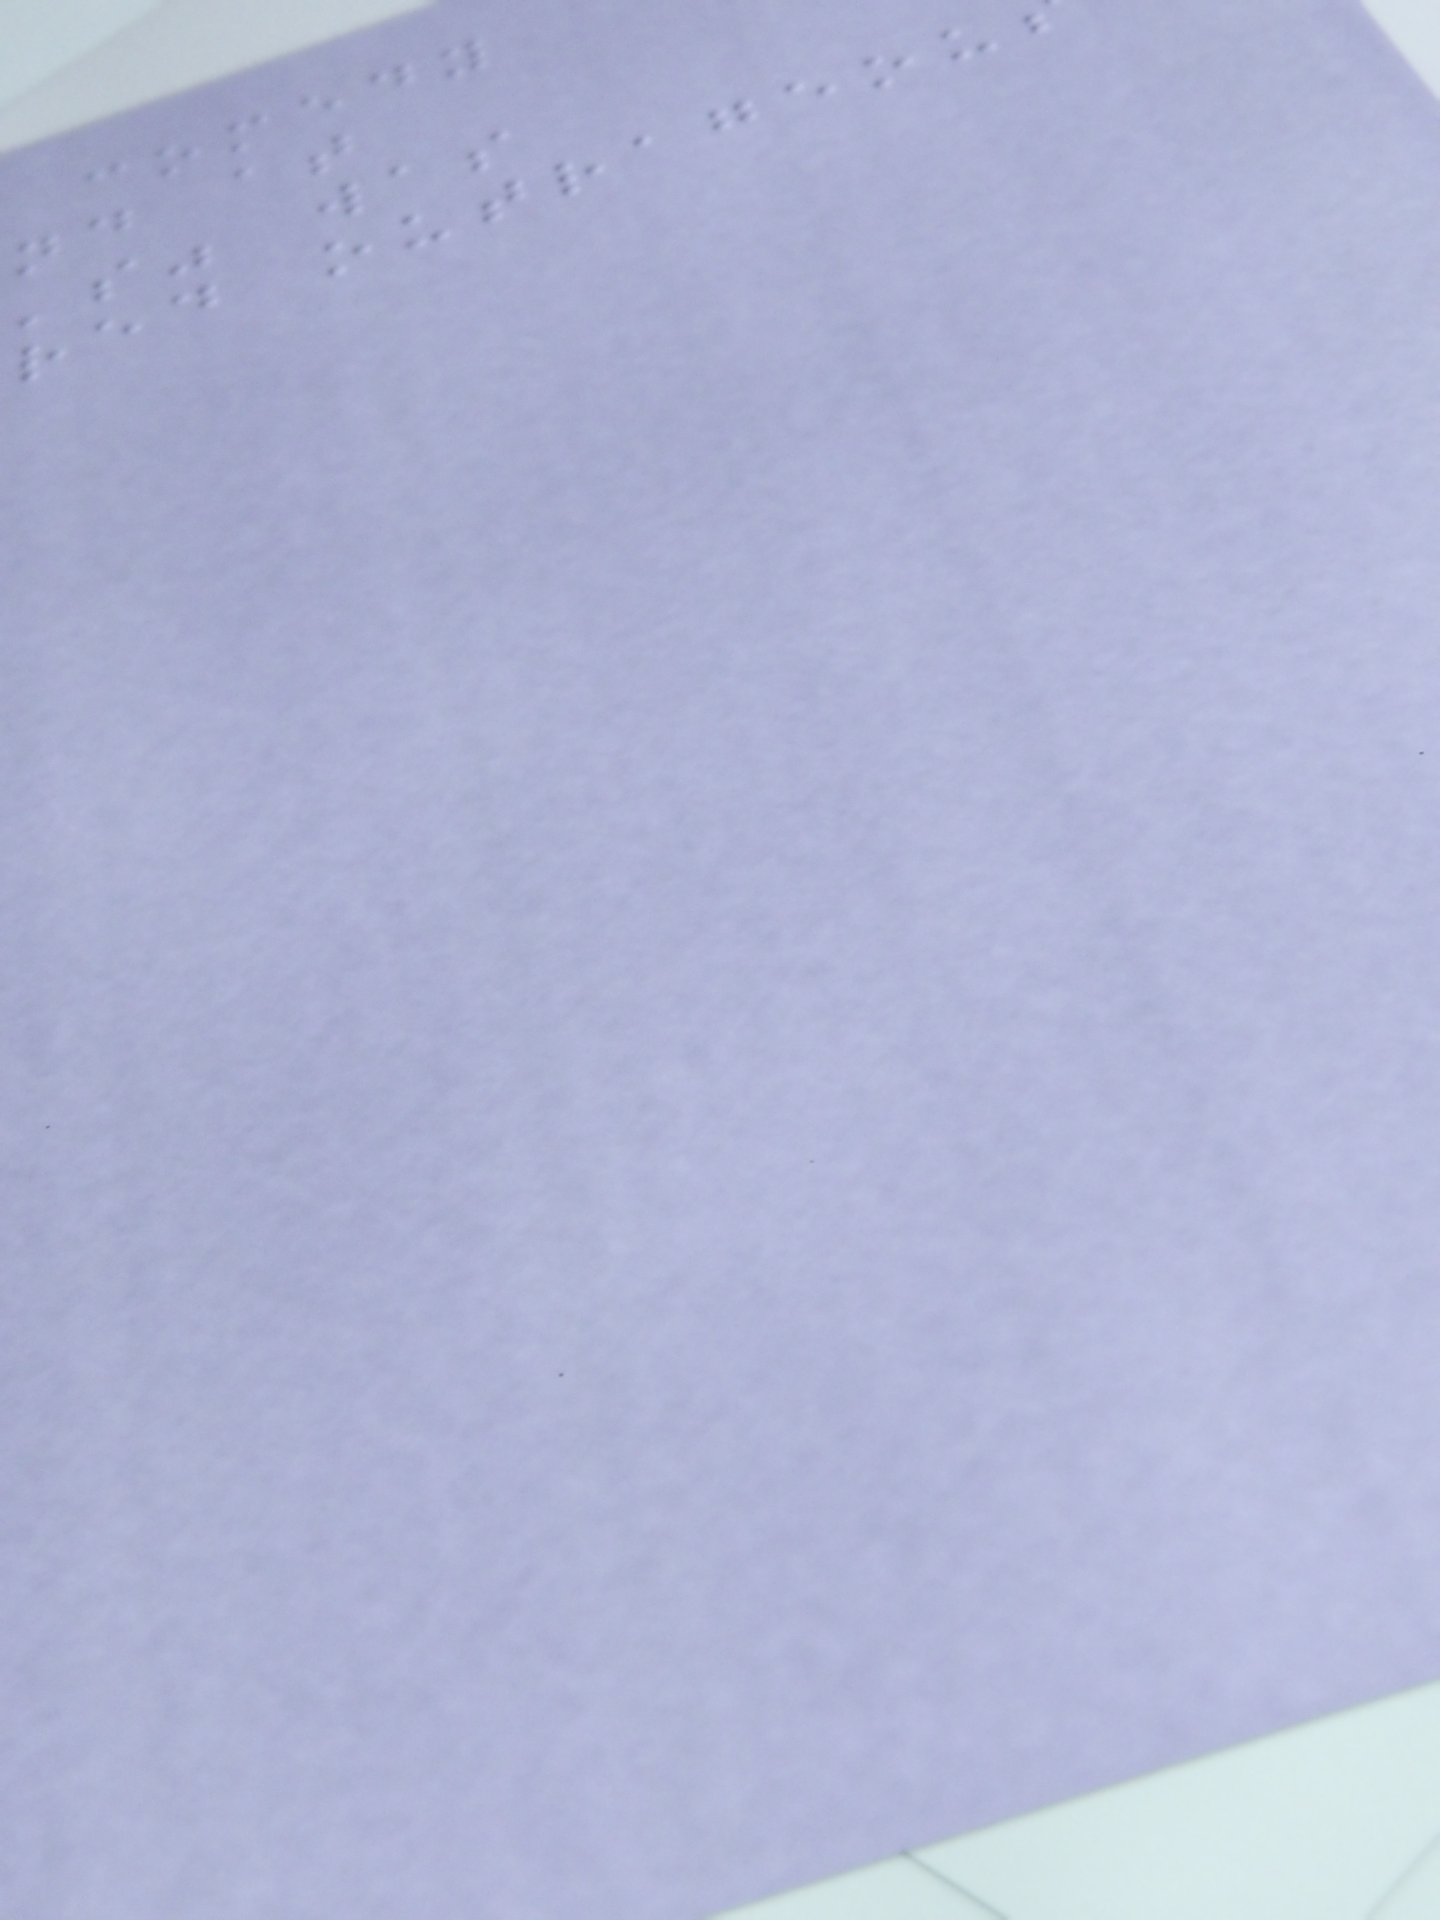comedy
nd at
's" was
red outrageou
